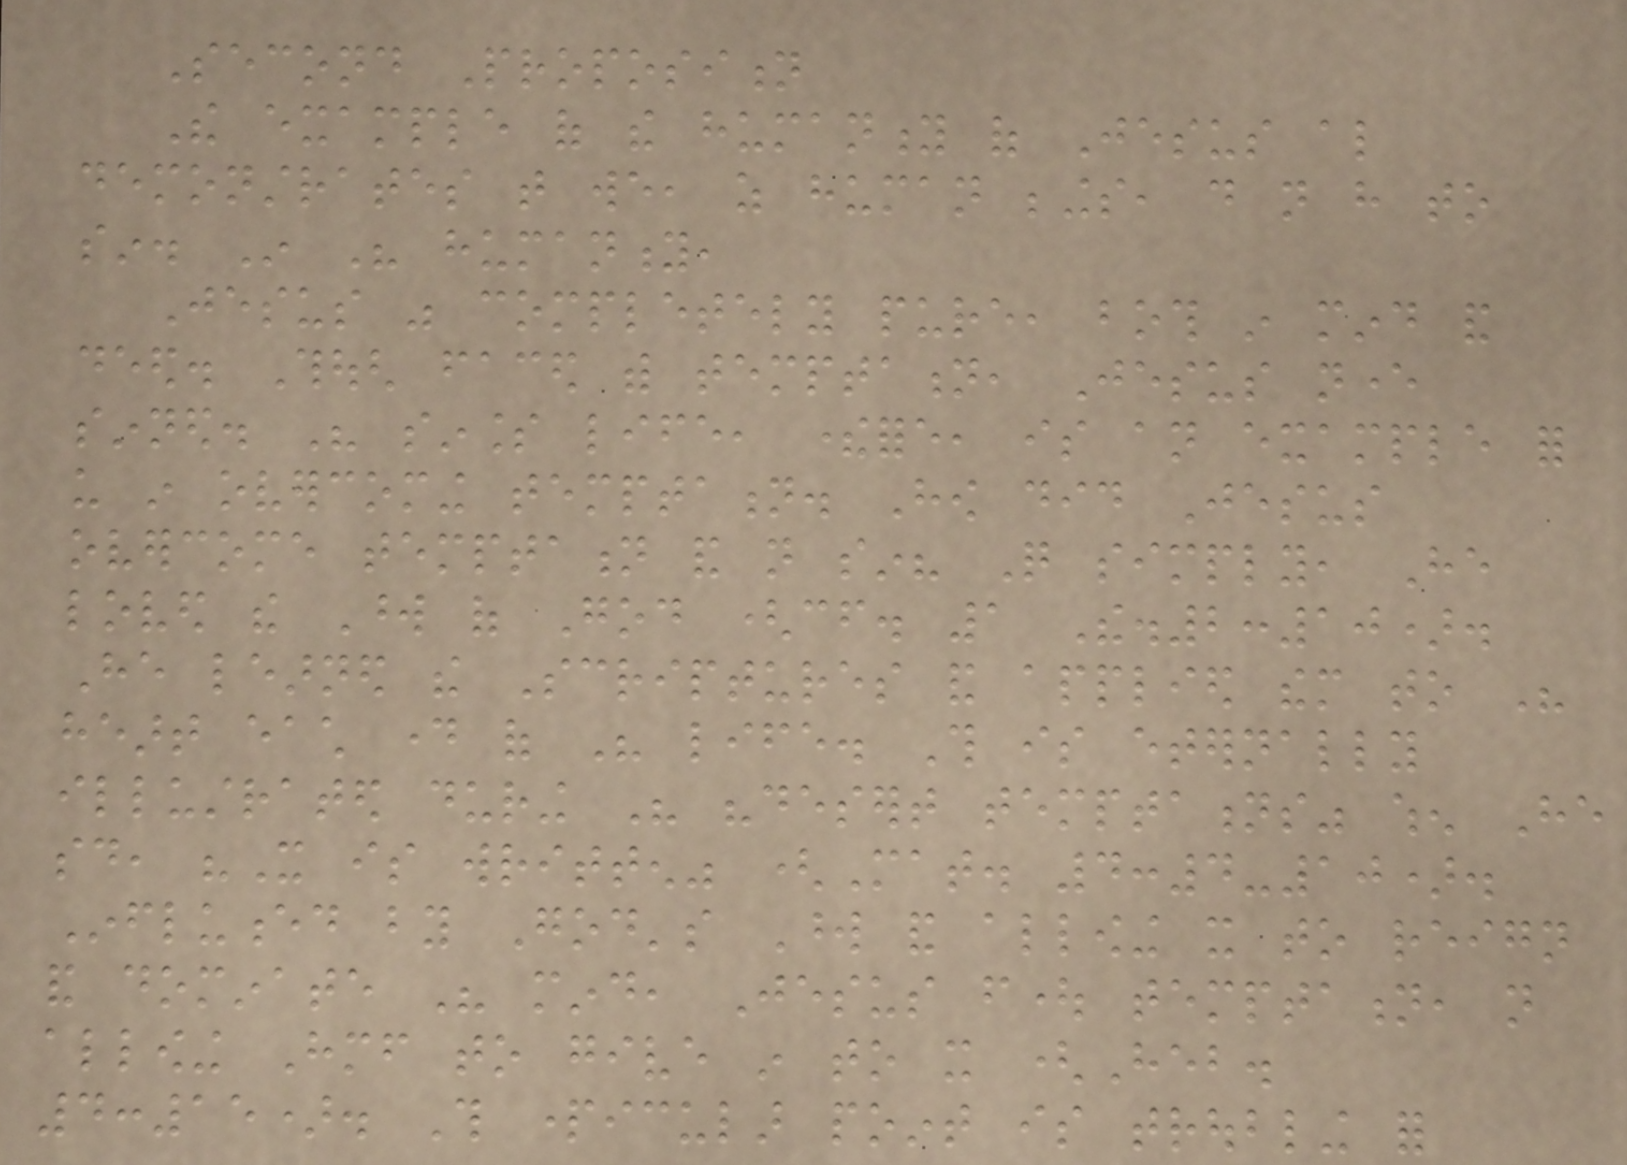Second Proposition
The example of the humanity of Jesus also
demonstrates that we, as human beings, do not have to
sin. In His humanity,
Jesus was completely pure, both in mind and
deed. Though faced with temptation, Jesus never
sinned. His sinless life, therefore, is an example for
us in overcoming temptation. How did Jesus
overcome temptation and not sin? Quite simply, He
loved the Word of God (cf. 1 The.2:10).
He learned the Scriptures and applied them to His
heart each day of His life. This is eternally
illustrated during His "desert temptations" when He
said, "It is written" (Mat. 4:4-10).
Influenced by God's Word and allowing it to reign
and dominate His mind, Jesus fought temptation, not
allowing Himself to give in to it (Heb.
4:15). This particular point is troubling for
